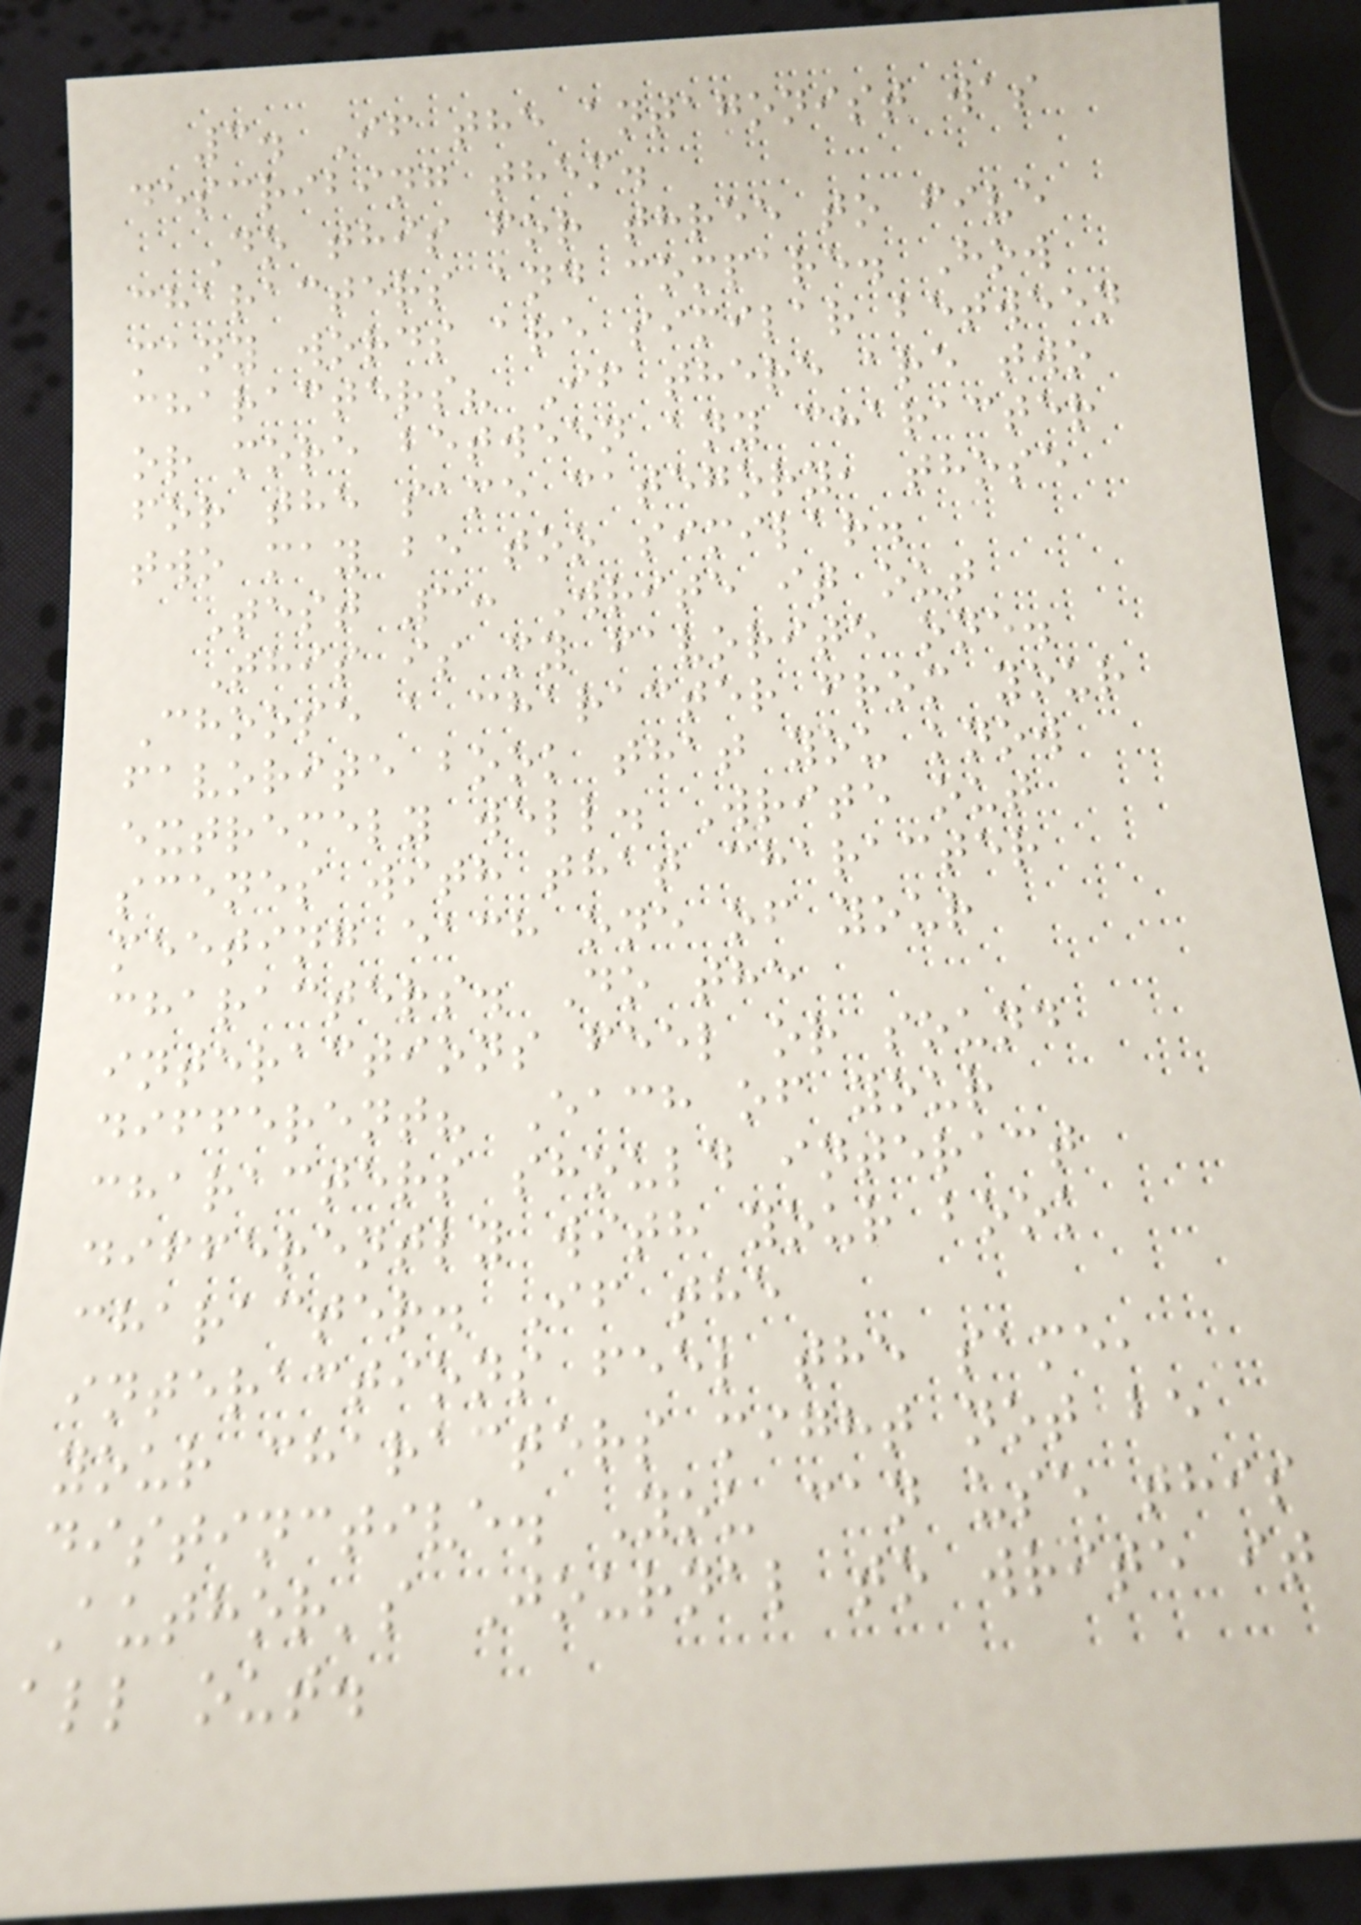3. If the antagonist was
describing them.
Do this for three to five
characters and compare. How
many words are similar between
characters? If there are two
or more between any character
for the same category, those
two may be too similar.
Test 3: Write it out
This is my favorite one.
Choose a character from your
favorite book that you know
extremely well. Write out
scenes with that character
meeting each one of your
characters. Do the
interactions feel or sound
different? Each of your
characters should interact
differently with your book
character. If the
interactions feel the same,
your characters might not be
distinctive. You can use this
Author's Journal to write it
all out.
